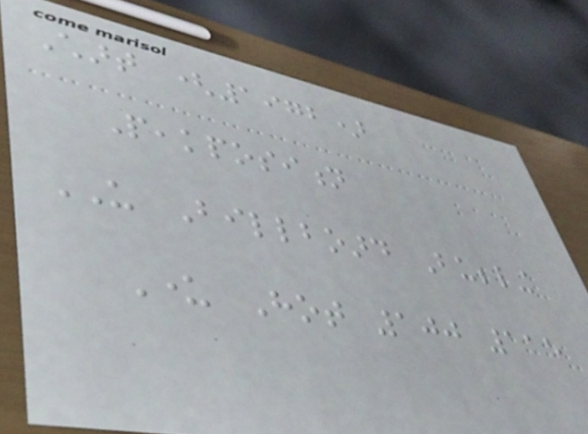Chart (1972)
Peakposition
US Billboard Bubbling
Under Hot 100 115
